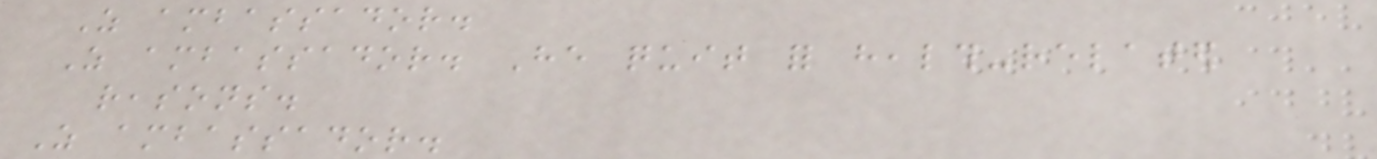As ambassador.
As ambassador. He quit for health-related
reasons.
As ambassador.
